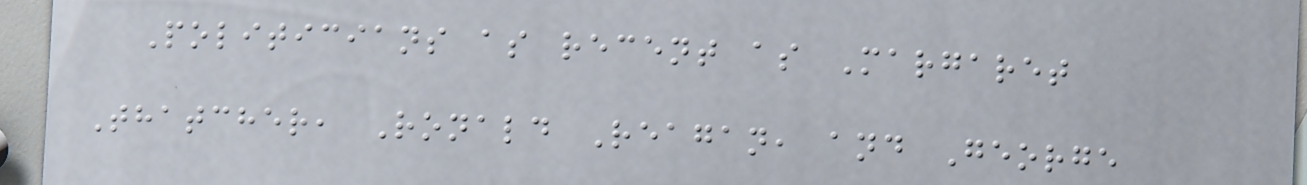Politicians as recent as Margaret
Thatcher, Ronald Reagan, and George
